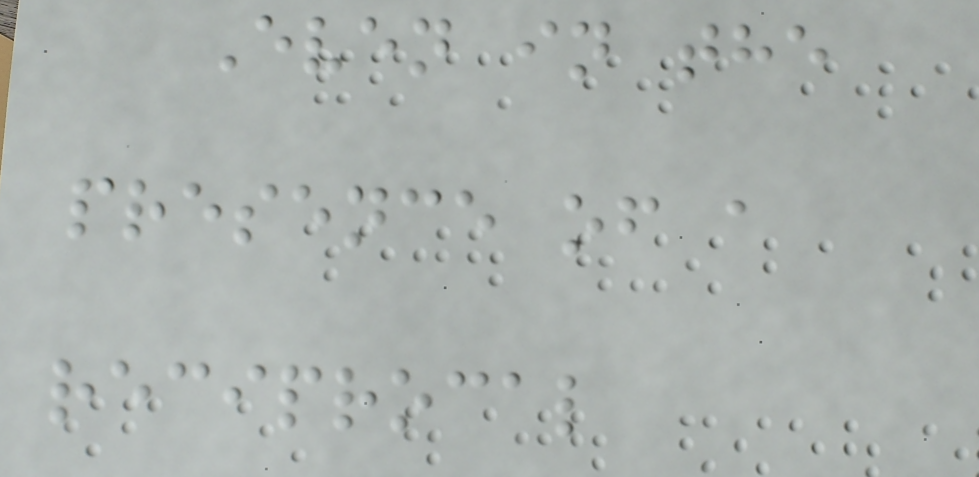Even in the
presence of a
reciprocal
